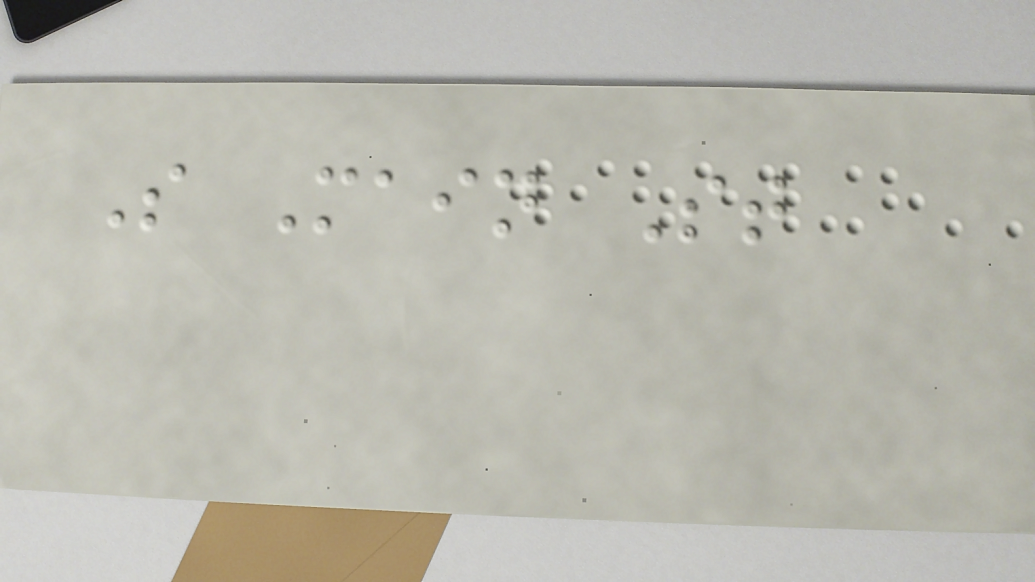S Main St
